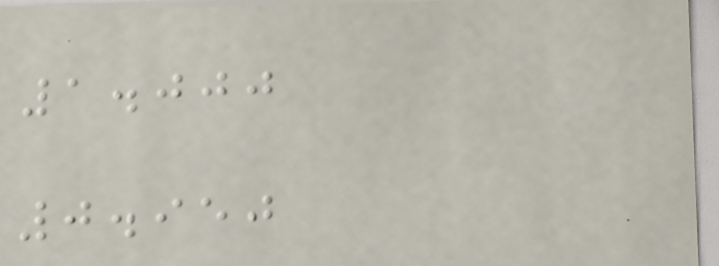1.000
0.950
